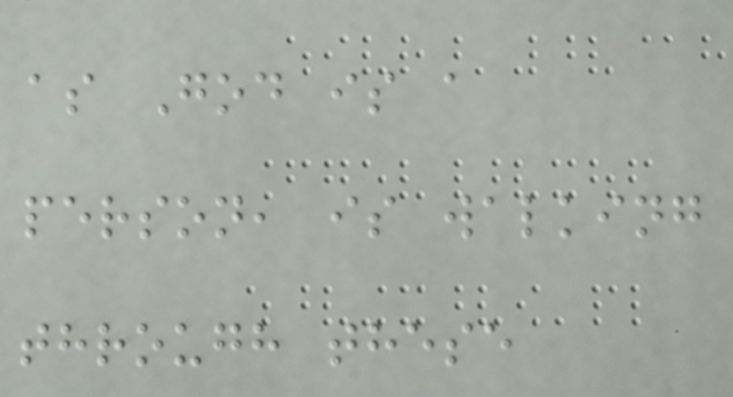as God is a
person, is walking
through these
